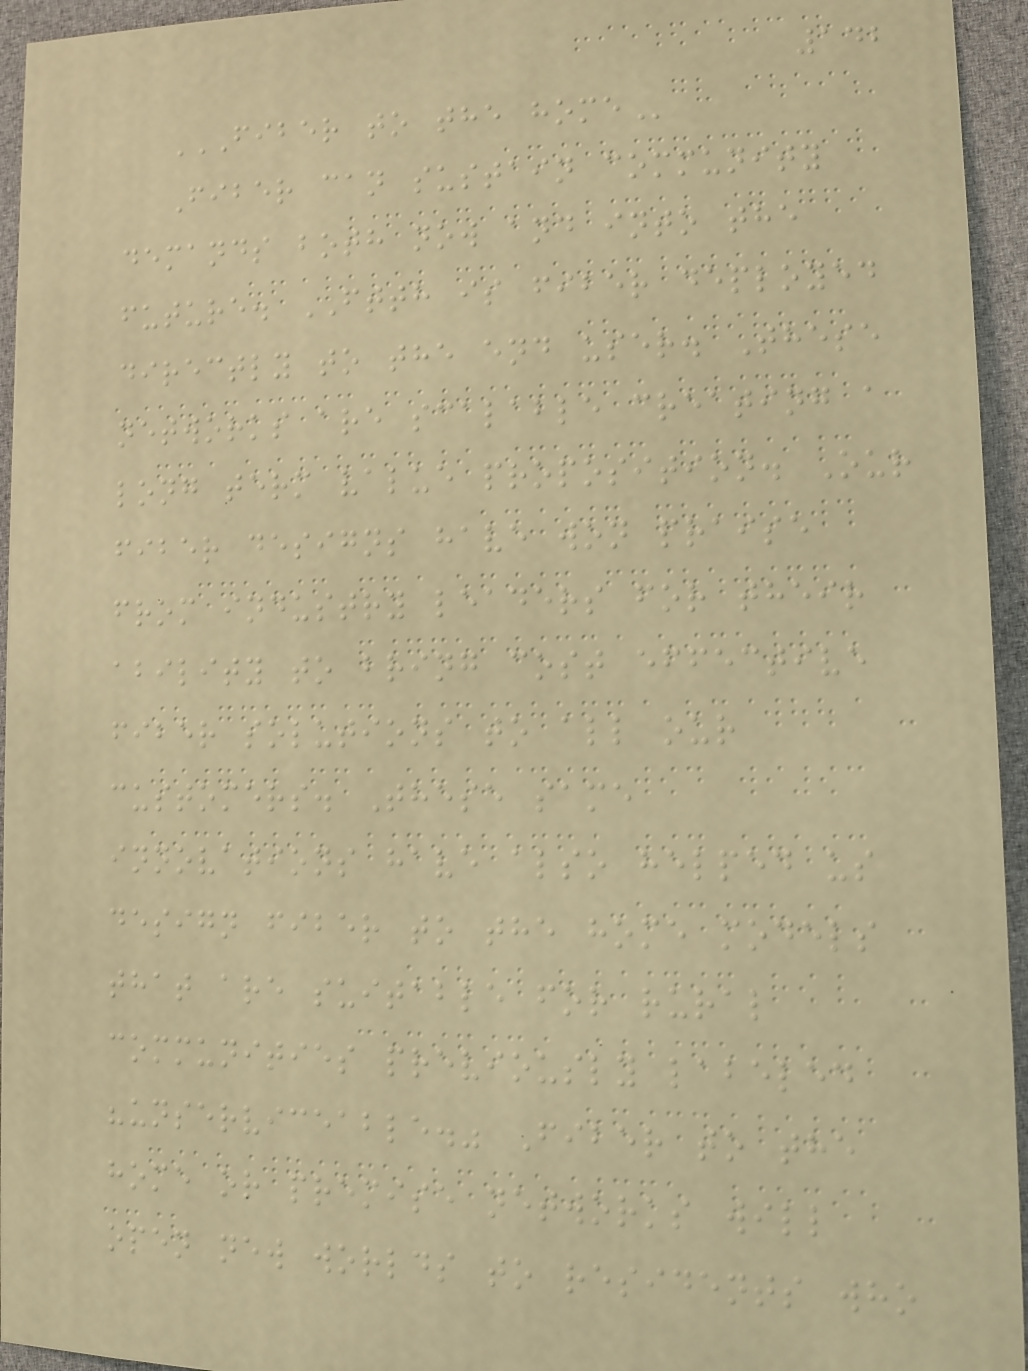142
FIBER TO THE HOME
Fiber can sustain community
demands both now and into the
future. FTTH is fiber deployed
directly to the end user. These
networks are scalable creating a
long term value proposition. Our
fiber designs have won praise
from industry leaders for their
ability to bring cost effective
fiber solutions to all our
customers. These same
innovations have also helped us
design fiber to the home models
that are suitable for rural
communities previously labeled
"unserviceable." Fiber to the
home or premise networks will
open new worlds to residents who
